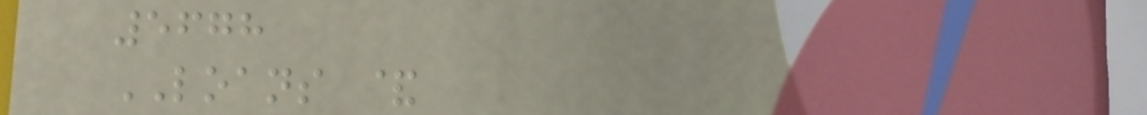5678
LOANS &
